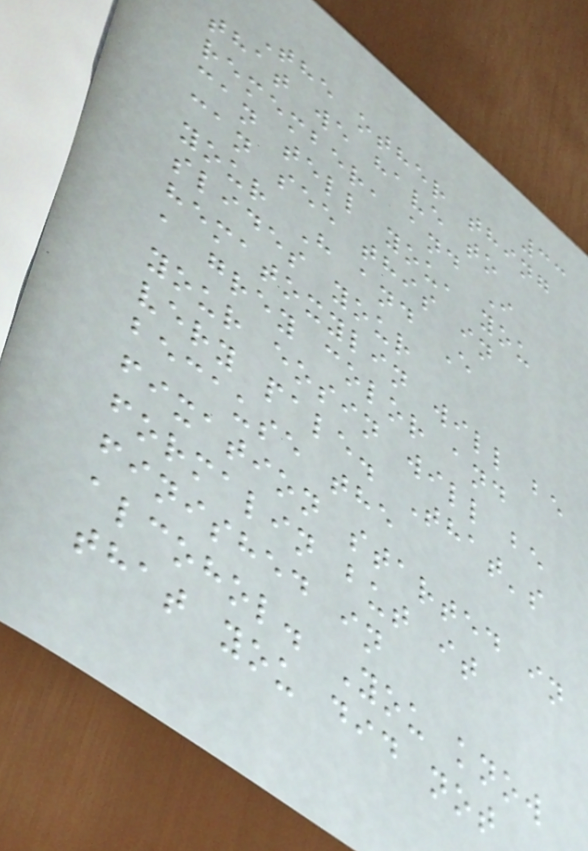33
The other thing
that we have to
remember, and I
can tell you, you
can see this in
your H and E
slides your
hematoxylin will be
a grey color and
your eosin will be
very pale. That's
because the
fixation started in
formalin but it
finished in
alcohol. You know
that you did not
